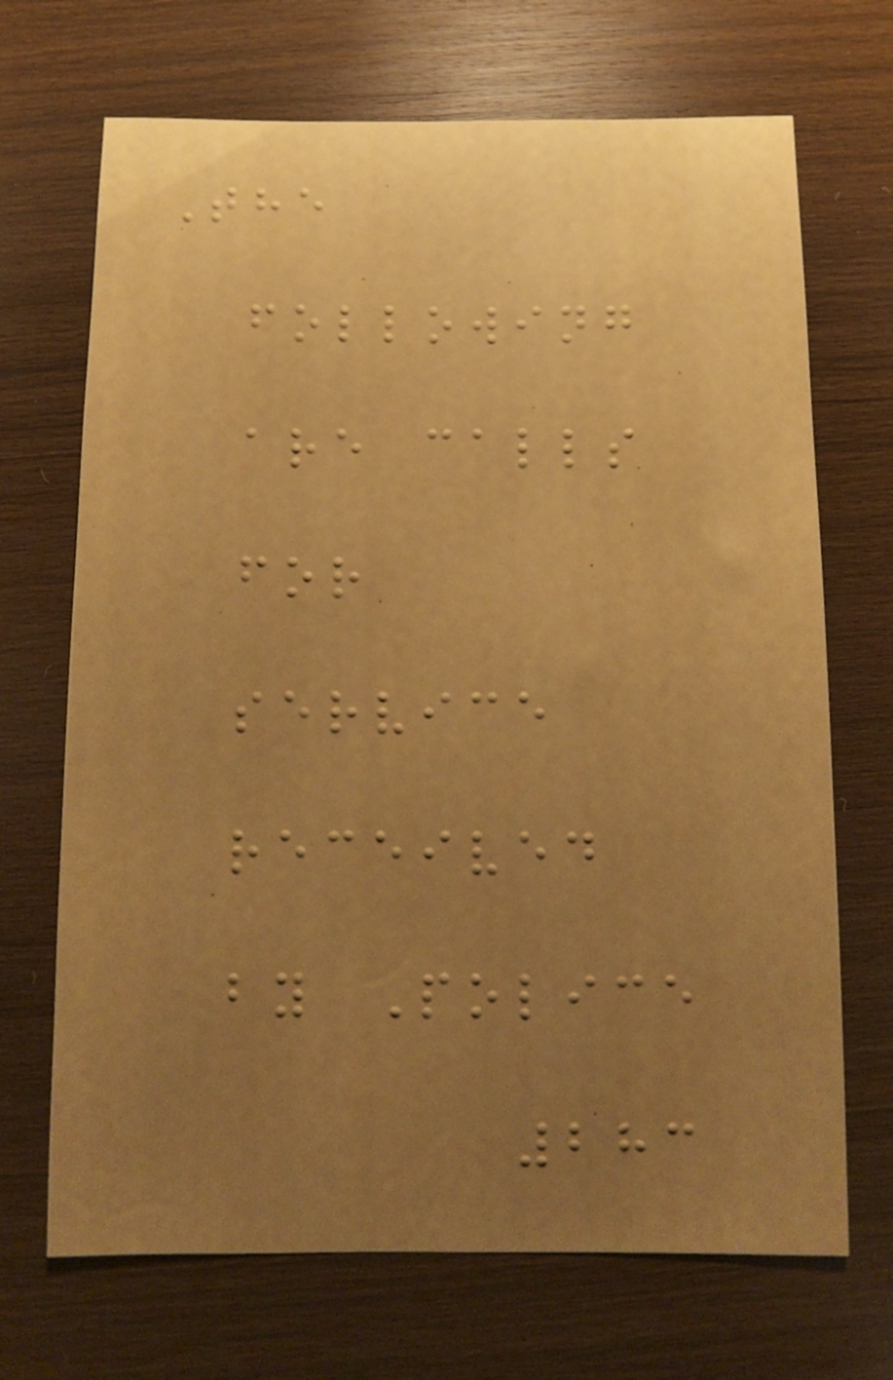The
following
are calls
for
service
received
by Police
283
